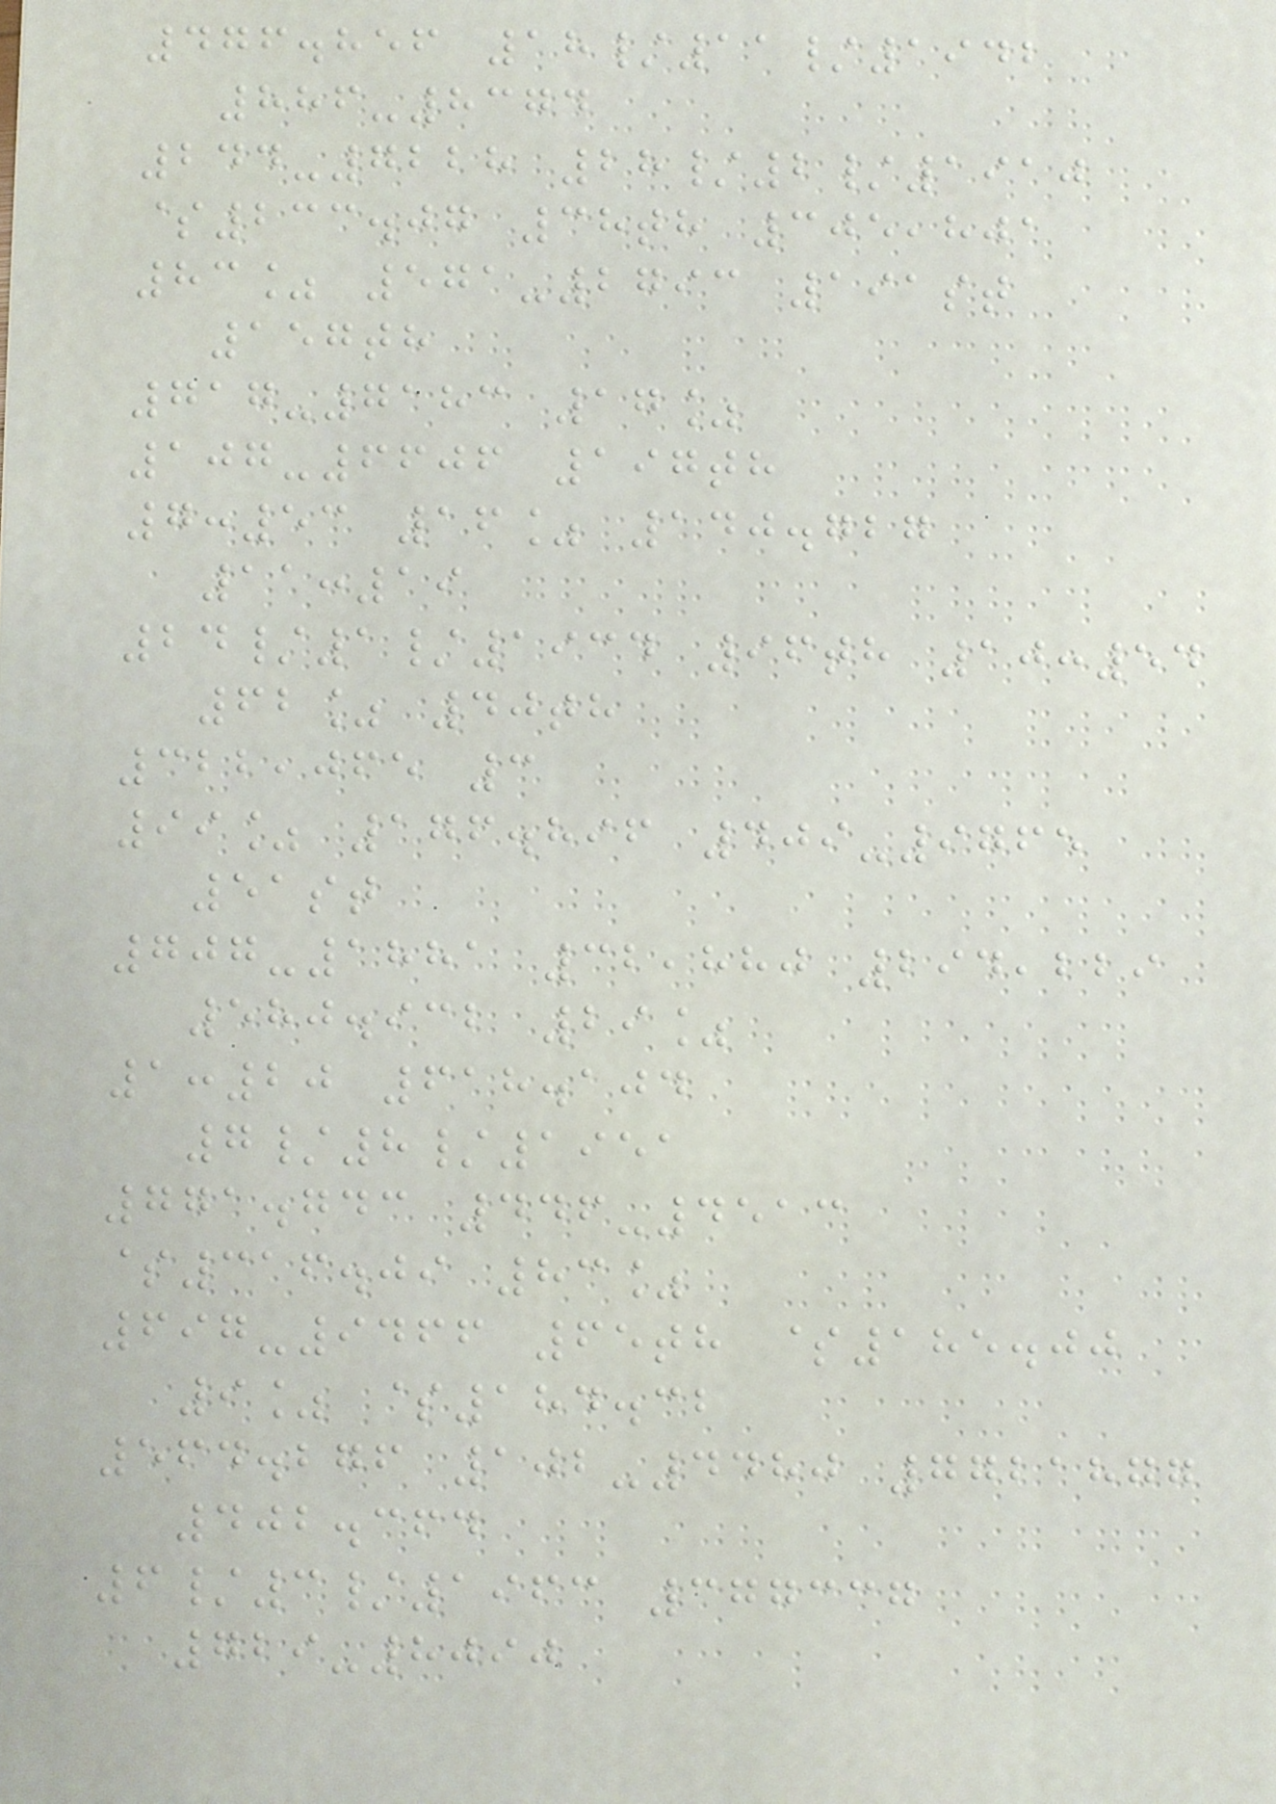476.856 18/11/1942
886-8374
244-7228 28/2/1910
$233.07 38th 305,801
83% 571-2793 191st
157th
717-7183 17%
107-6606 197th
7:53 16% 140.727
11:19
24/1/1934 96th 10:54
62% 40th
322,065 3
99% 176.896 409-9765
51st
707-1881 32,880 294,229
580.932 29%
1:20 618.104
7/8/1951
771.743 446-4513
$316.09 83%
697-9466 65th $185.00
9% $184.32
564.276 102-4480 7721877
402.364
6/3/1963 377337
729-8090
